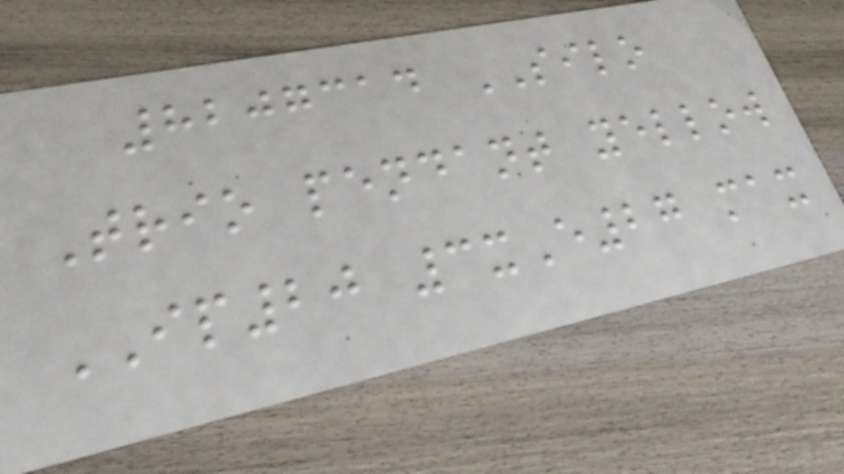8207314 SILO
Trio pendant yellow
IP20 3xE27 max
